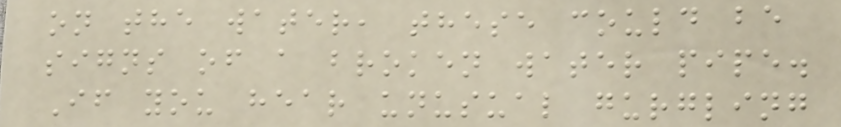on the water, these could be
signs of a broken water pipe.
If you hear unusual gurgling
